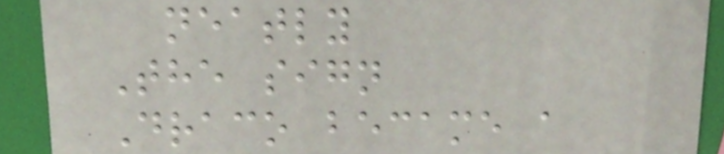neatly
The sign
Draco became a
